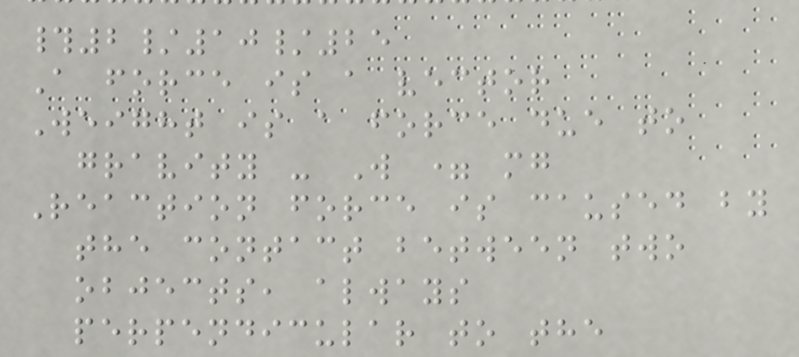#2/10/25
A force is a vector
Weight is a force due to
gravity - W = mg
Reaction force is caused by
the contact between two
objects, always
perpendicular to the
